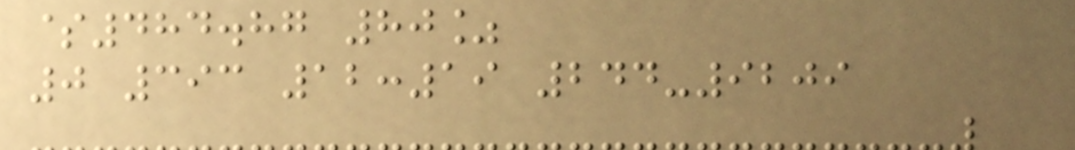$484.87 80%
0 393 12:19 244-9209
